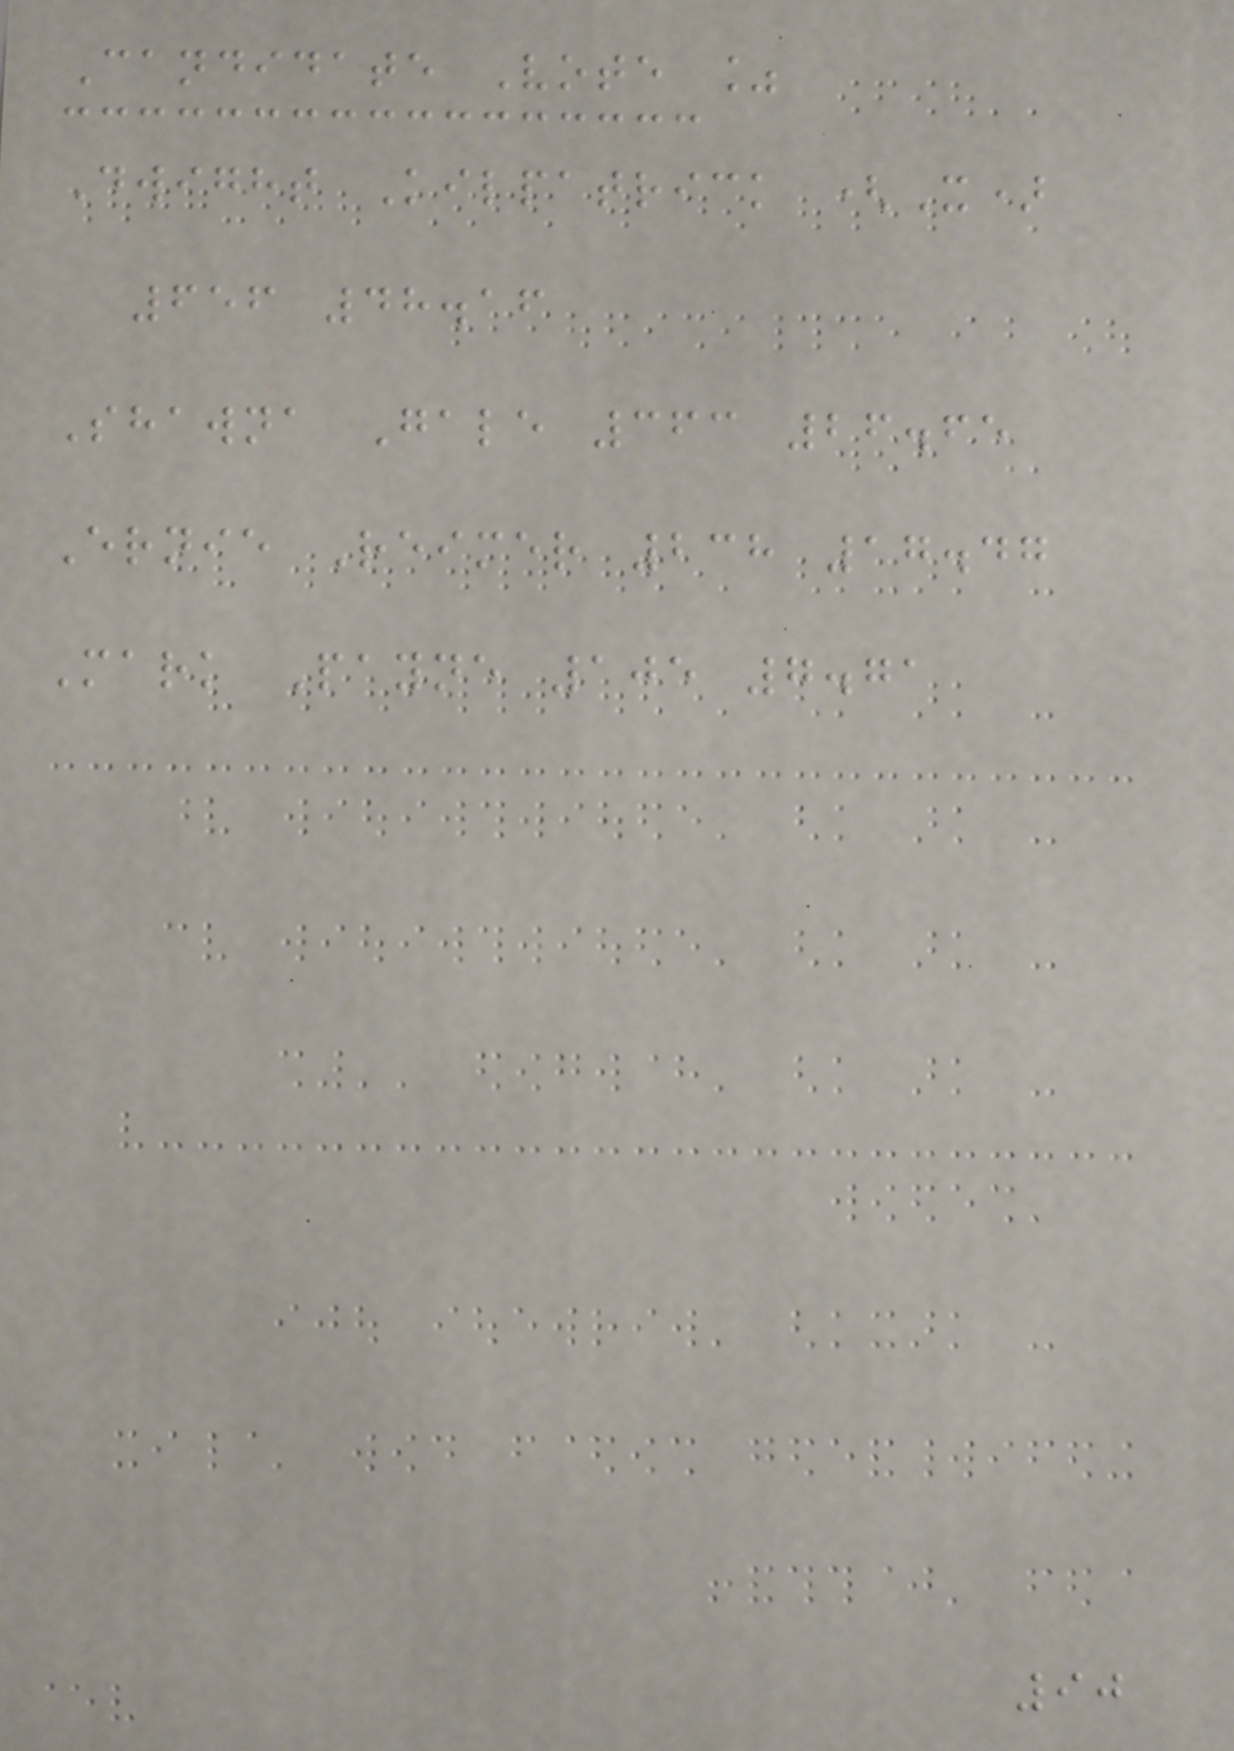Candidate Vote %
Dwight Kilpatrick (X)
656 48.16
Shawna Gale 363 26.65
Ernie Reimer 238 17.47
Mark Payne 105 7.71
90
